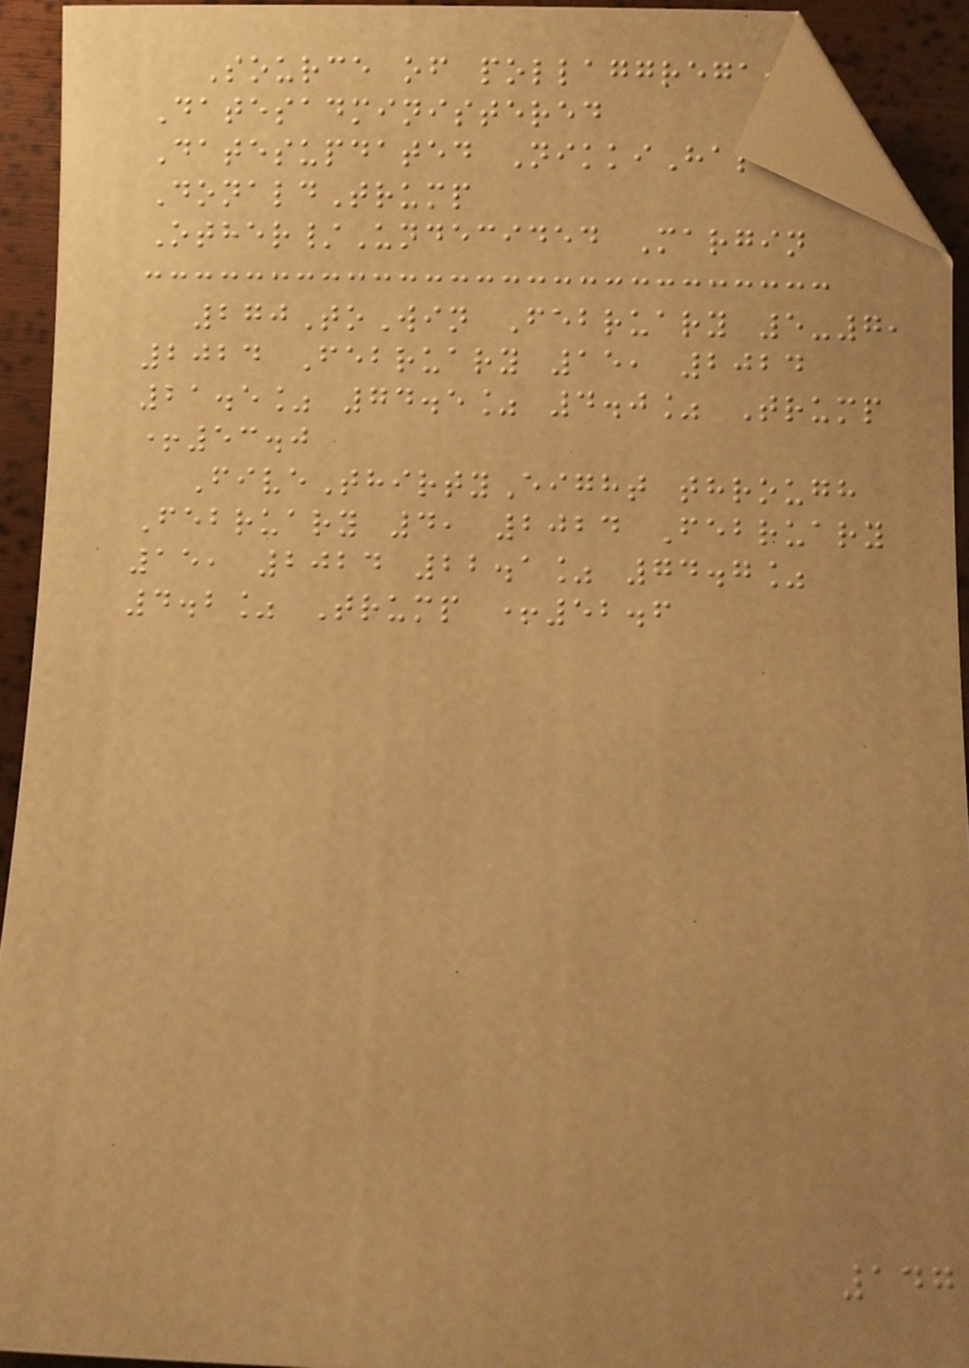Source of pollaggregation
Datesadministered
Datesupdated NikkiHaley
DonaldTrump
Other/Undecided Margin
270ToWin February 5-7,
2024 February 15, 2024
21.5% 74.5% 4.0% Trump
+53.0
FiveThirtyEight through
February 4, 2024 February
15, 2024 22.1% 74.7%
4.2% Trump +52.6
147
